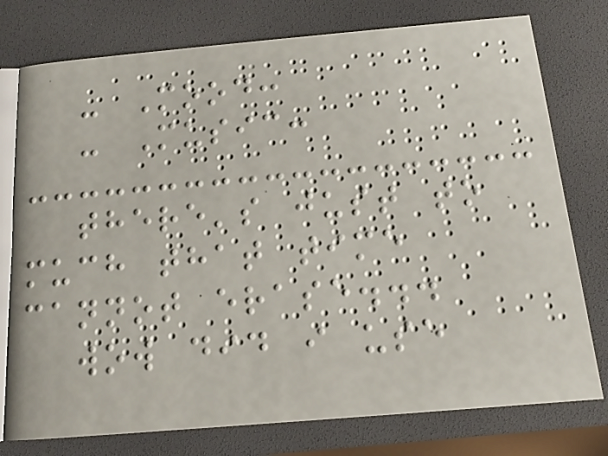- Mood:
- Music:
there's just to
much that time
cannot erase...
wow did i use
